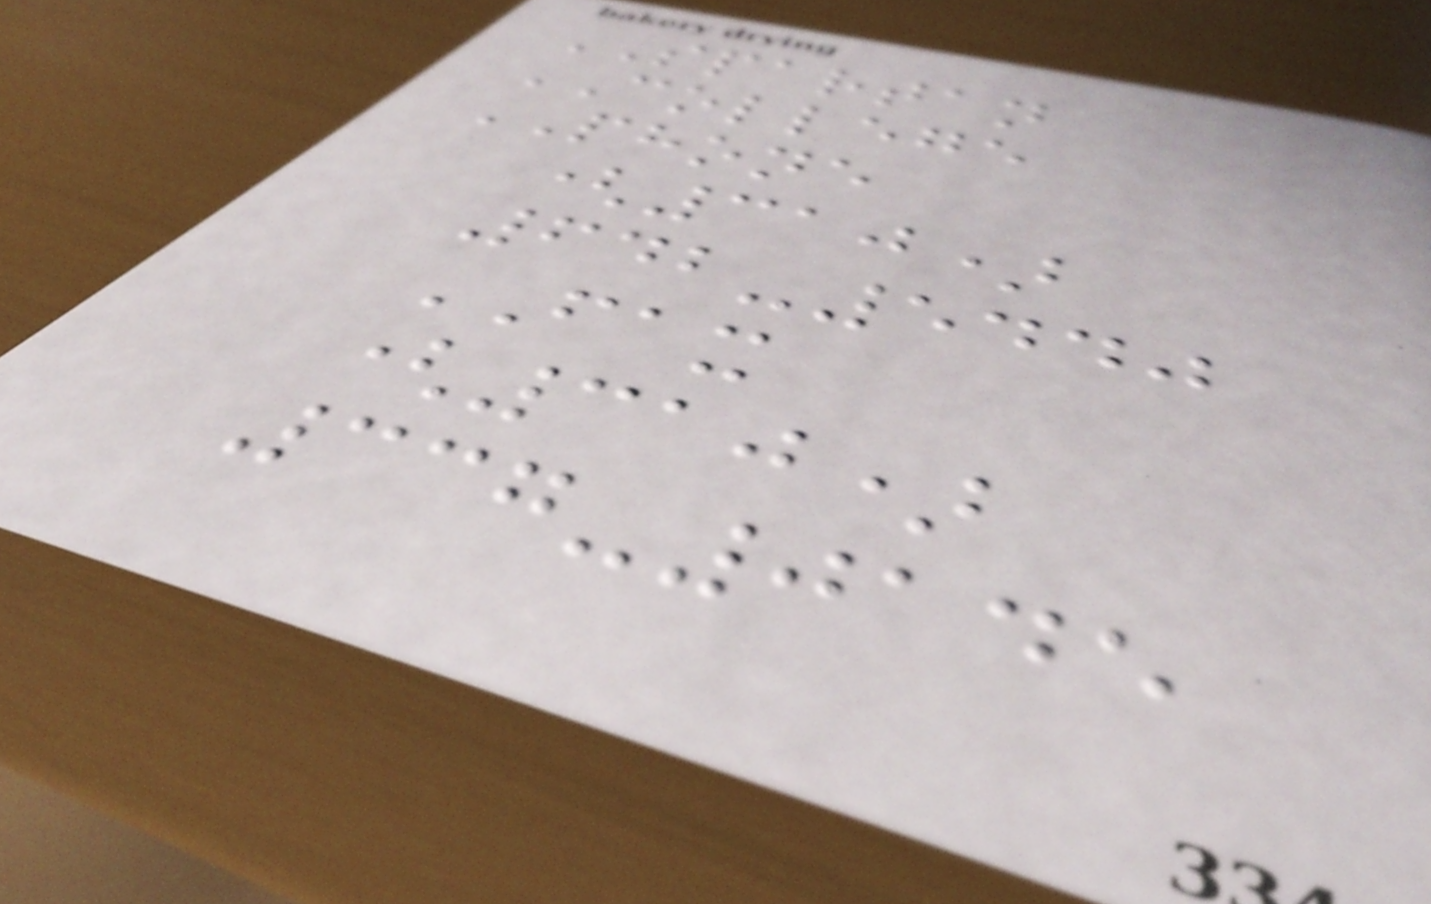SPARTAN
COLLEGE
PHONE
(310)
642-5440
FAX
(310)
337-0145
